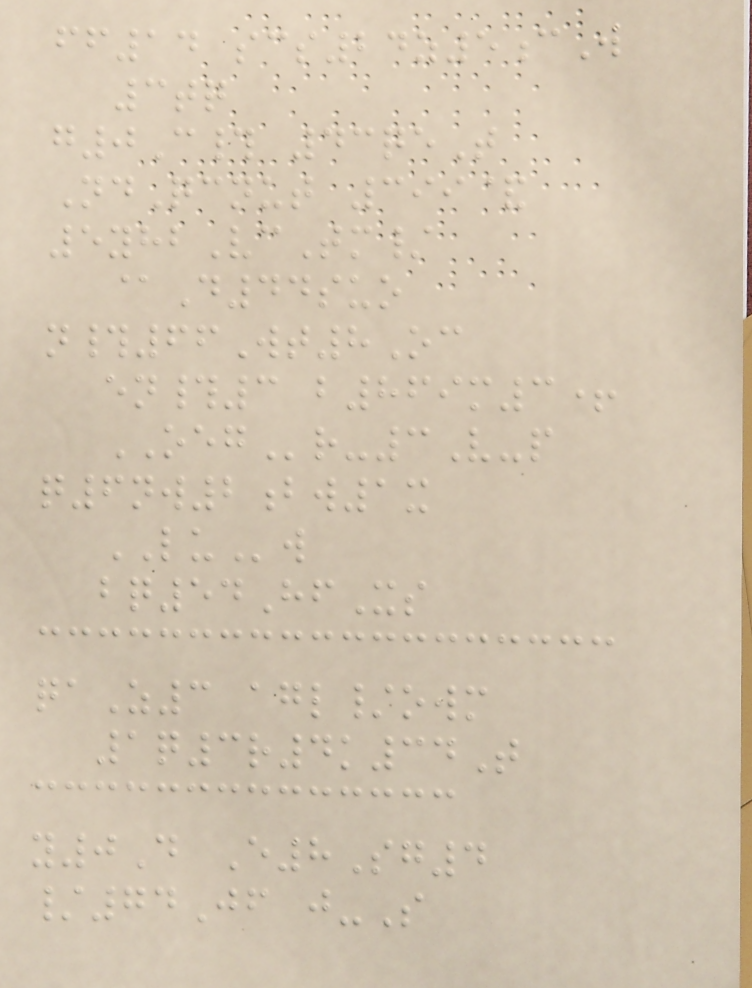ff14 scs24z5cW
3tq
g0C# 43qeT
NdQcnut 399&
5yhbVcTm/
@D44suo
n#66Wt8Oc
en#3 b869m3+
OEGr-3V-p
q6nw2bw1x
LUw
bq54HfXs
qaZ3 agl/owm
1q3r4k34T
y0D E8Sg4
/74Jf j-S
